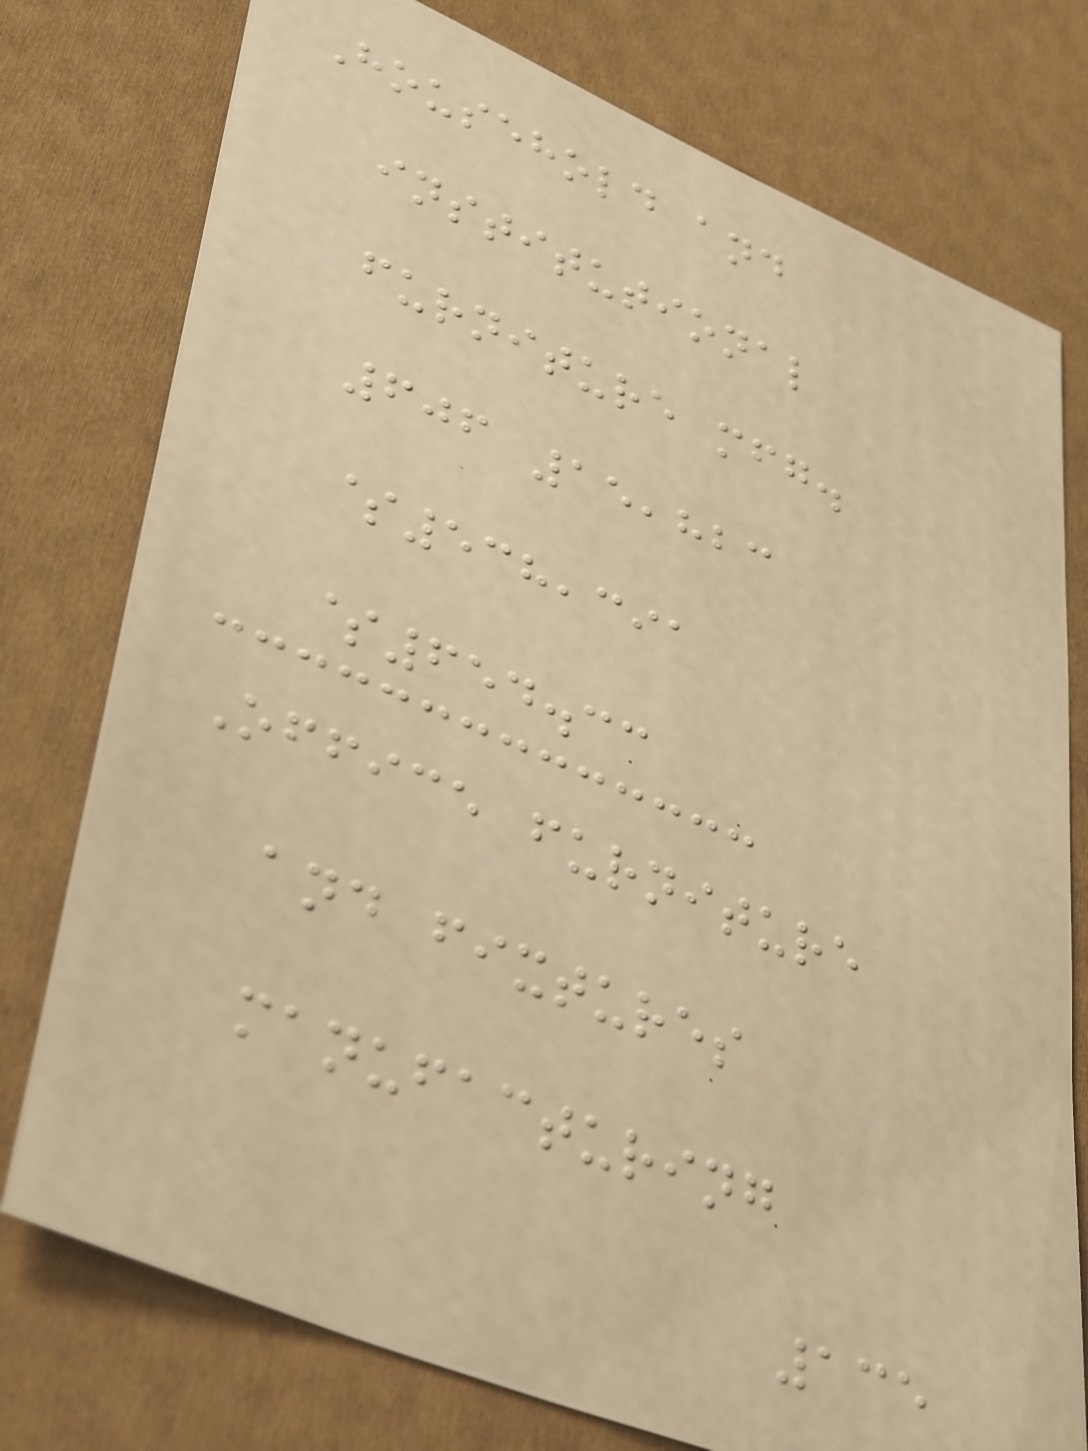Household and
institutional
furniture mfg.
606 15,823
$538,391
$654.33
Office furniture
and fixtures
manufacturing
135
